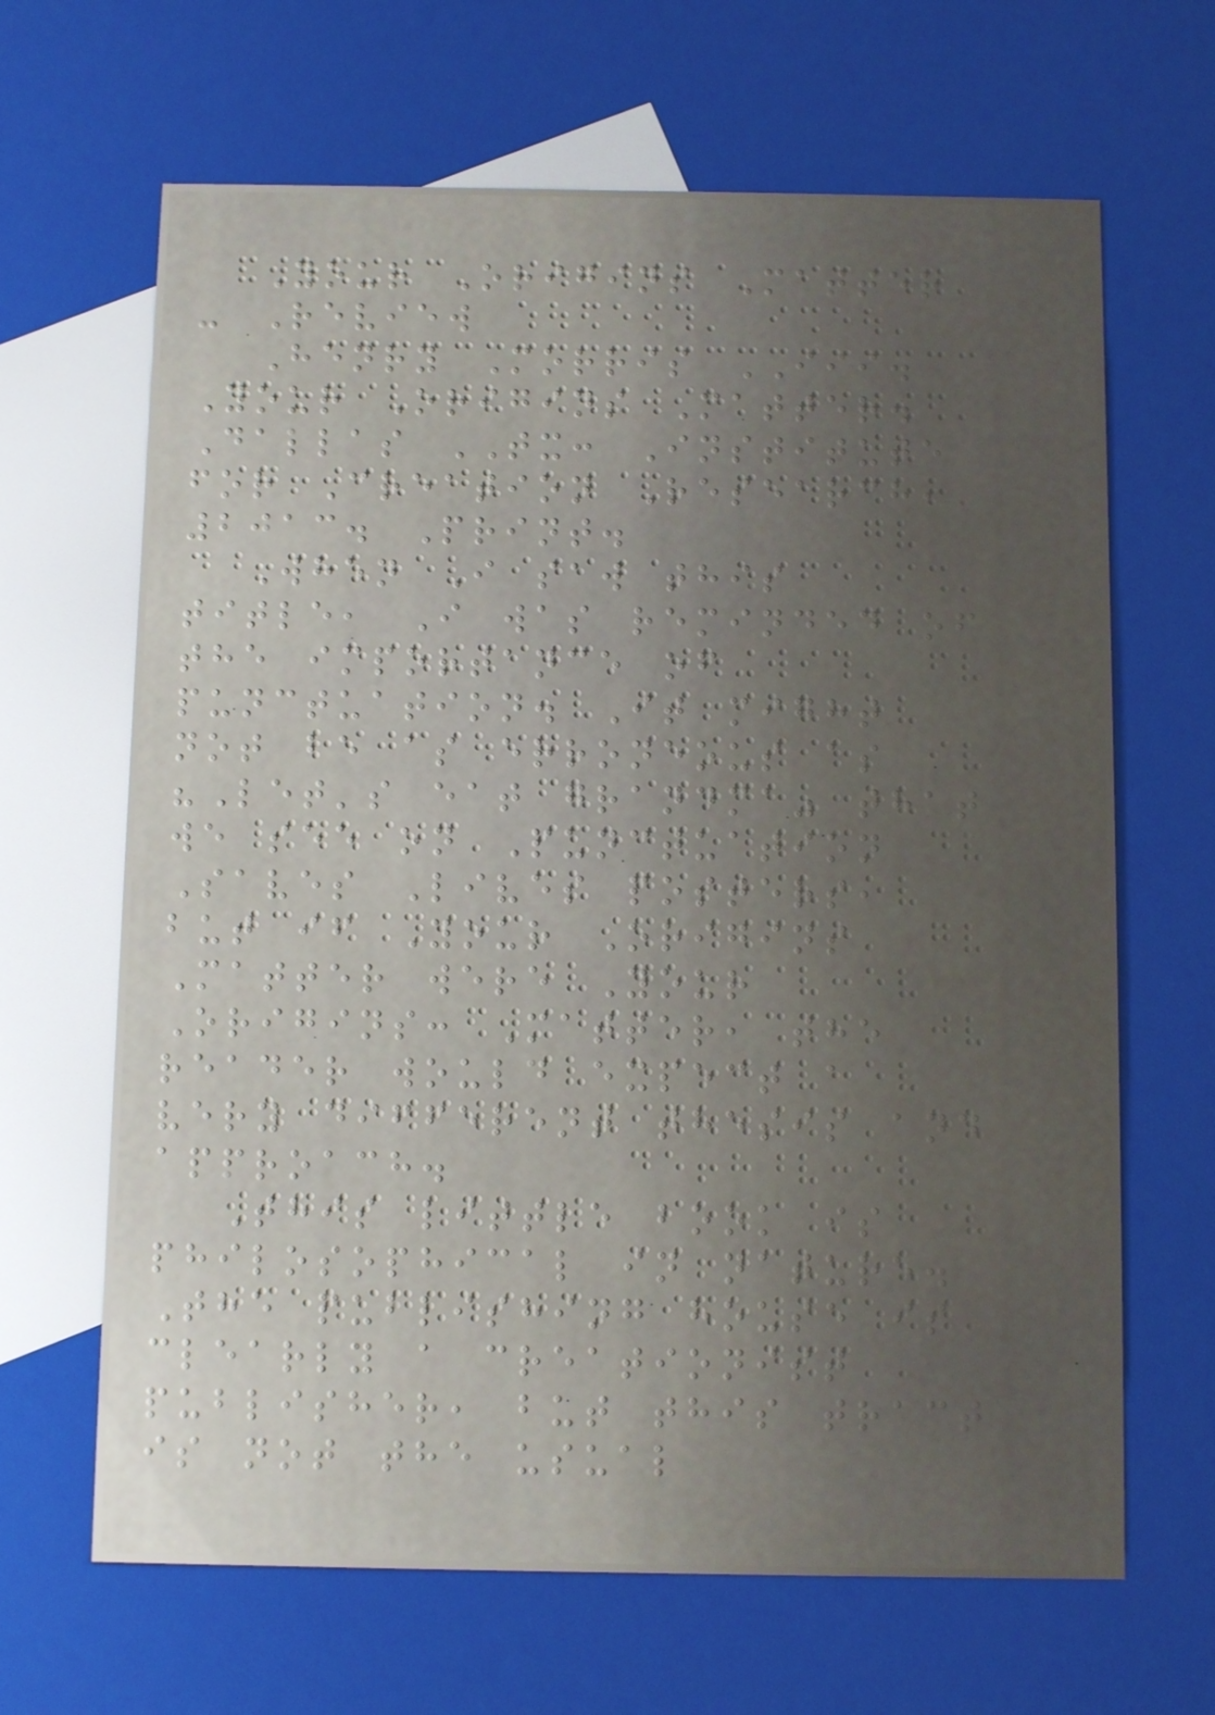Your Origins Matter
- Review
Henry Morris III.
Your Origins Matter.
Dallas TX: Institute
for Creation Research,
2013. Print.
When I saw this
title, I was reminded of
the importance of
punctuation. It might
not be as erroneous as
"Let's eat grandma" that
we see on Punctuation
Saves Lives posters,
but if Your Origins
Matter were Your
Origins: Matter, the
reader would expect a
very different thesis and
approach.
This little book is
philosophical in nature.
The publishing house is
clearly a creationist
publisher, but this tract
is not the usual
